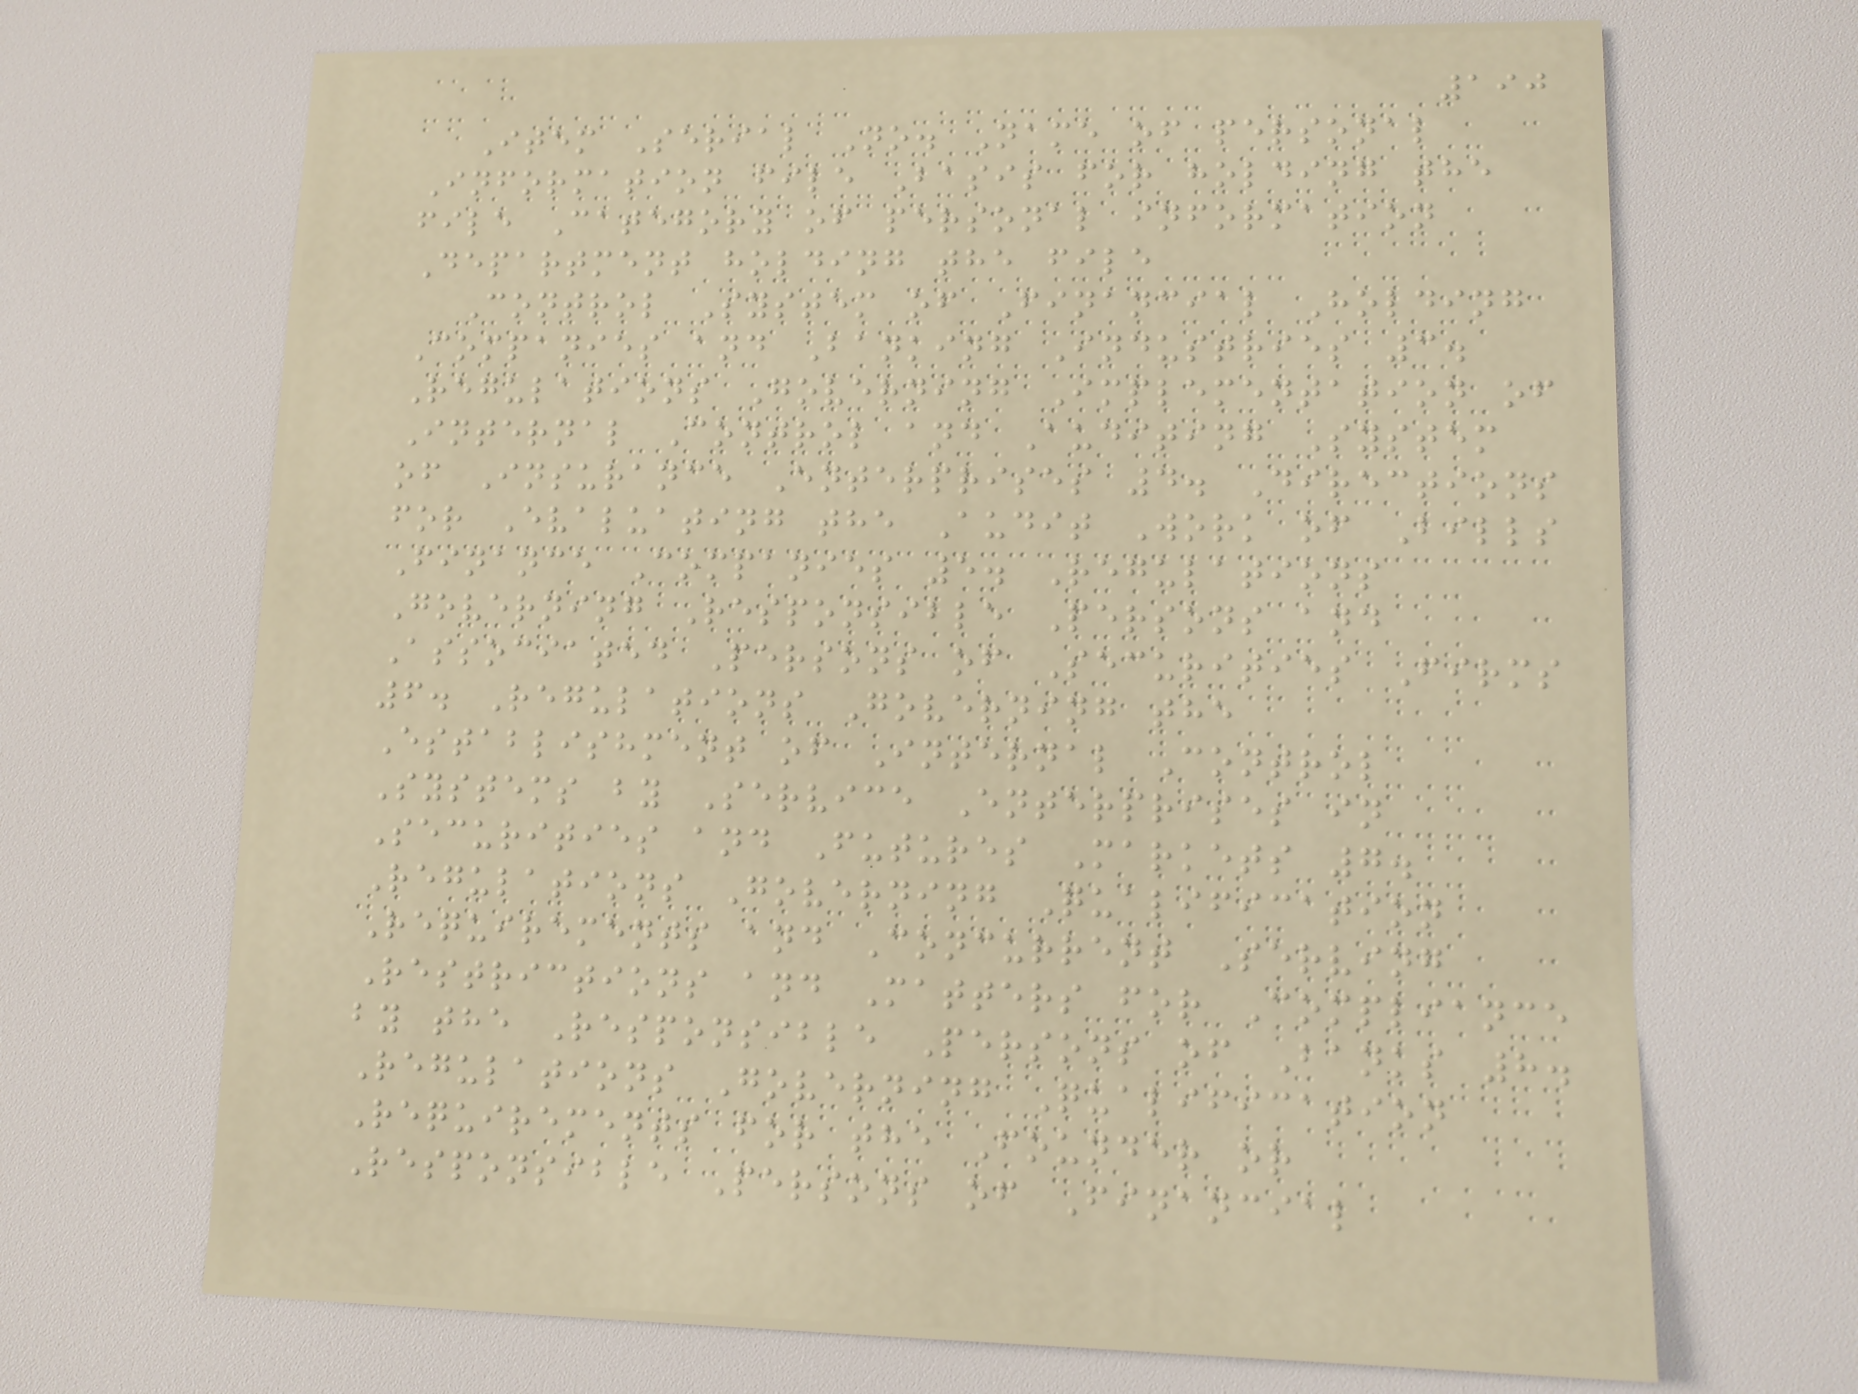190
Item Serial No. Name of personal
Information file Basis for holding the
file Category of personal information
Department holding the file
Control System of Financial Holding
Companies and Banking Industries 3.
Regulations Governing Implementation of
Internal Control and Auditing System
of Insurance Enterprises 4. Directions
for Evaluating the Audit Work of Bills
Finance Companies 5. Regulations
Governing Responsible Persons and
Associated Persons of Securities Firms
6. Regulations Governing the
Establishment of Internal Control
Systems by Service Enterprises in
Securities and Futures Markets 7.
Regulations Governing Qualification
Requirements and Concurrent Serving
Restrictions and Matters for Compliance
by the Responsible Persons of Banks 8.
Regulations Governing Qualification
Requirements for the Founder or
Responsible Persons of Financial
